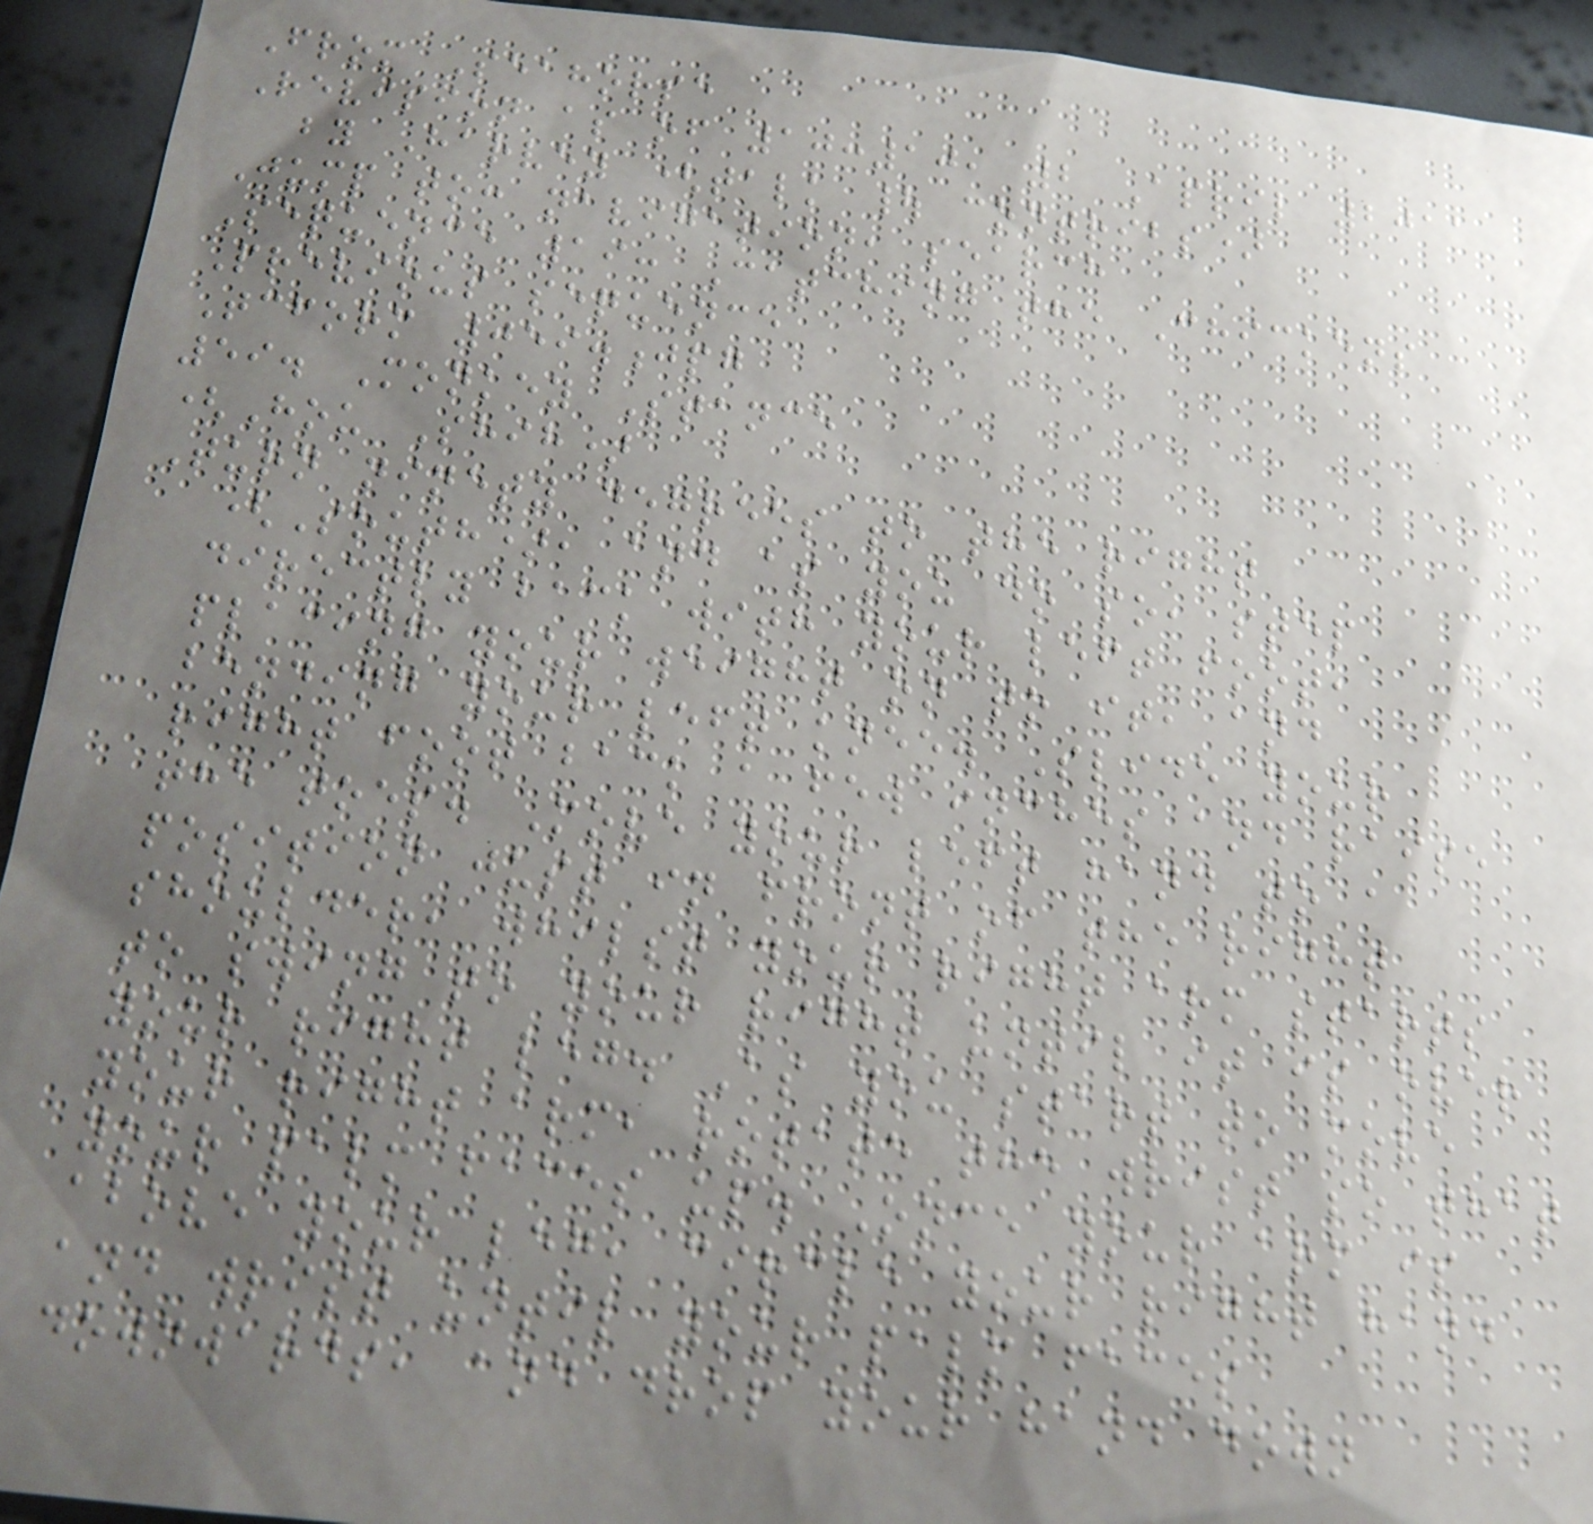From Seahorse
Revision as of 10:10, 2 April 2011
by Harvey (talk | contribs)
Jump to: navigation, search
Sequence 19: Catching the Chickens
Previous sequence
Tcform 059.jpg
59. Monkey Stance
(Hou Shih)
Turn ninety degrees to the right
(South), and as you do so, step
directly back with your left foot,
placing your weight on to it, and
bending your left knee. Slide your
right foot back a few inches and raise
the toes. Move your left hand to a
position just in front of the right
shoulder, whilst your right arm starts
to swing to your right until it is over
your right leg. As you start to move
your right arm, rotate the wrist so that
your palm faces up. Once your arm is
above your leg, circle your right hand
and wrist until your palm faces
downwards, and drop your hand down
